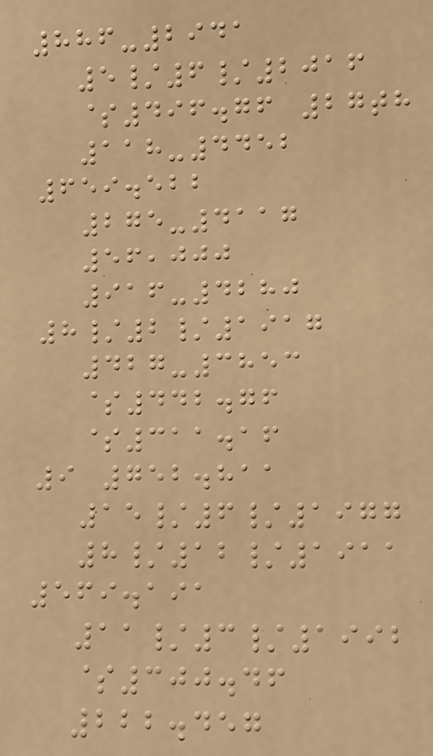886-2941
5/6/2016
$496.76 27th
118-4452
659.522
275-4117
56,000
916-4280
8/2/1917
427-3853
$442.76
$311.16
9 752.811
15/6/1977
8/12/1911
569.191
11/3/1992
$300.46
222.457
